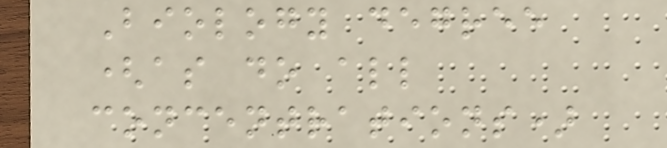Biology degree
(as do all
concentrations)
